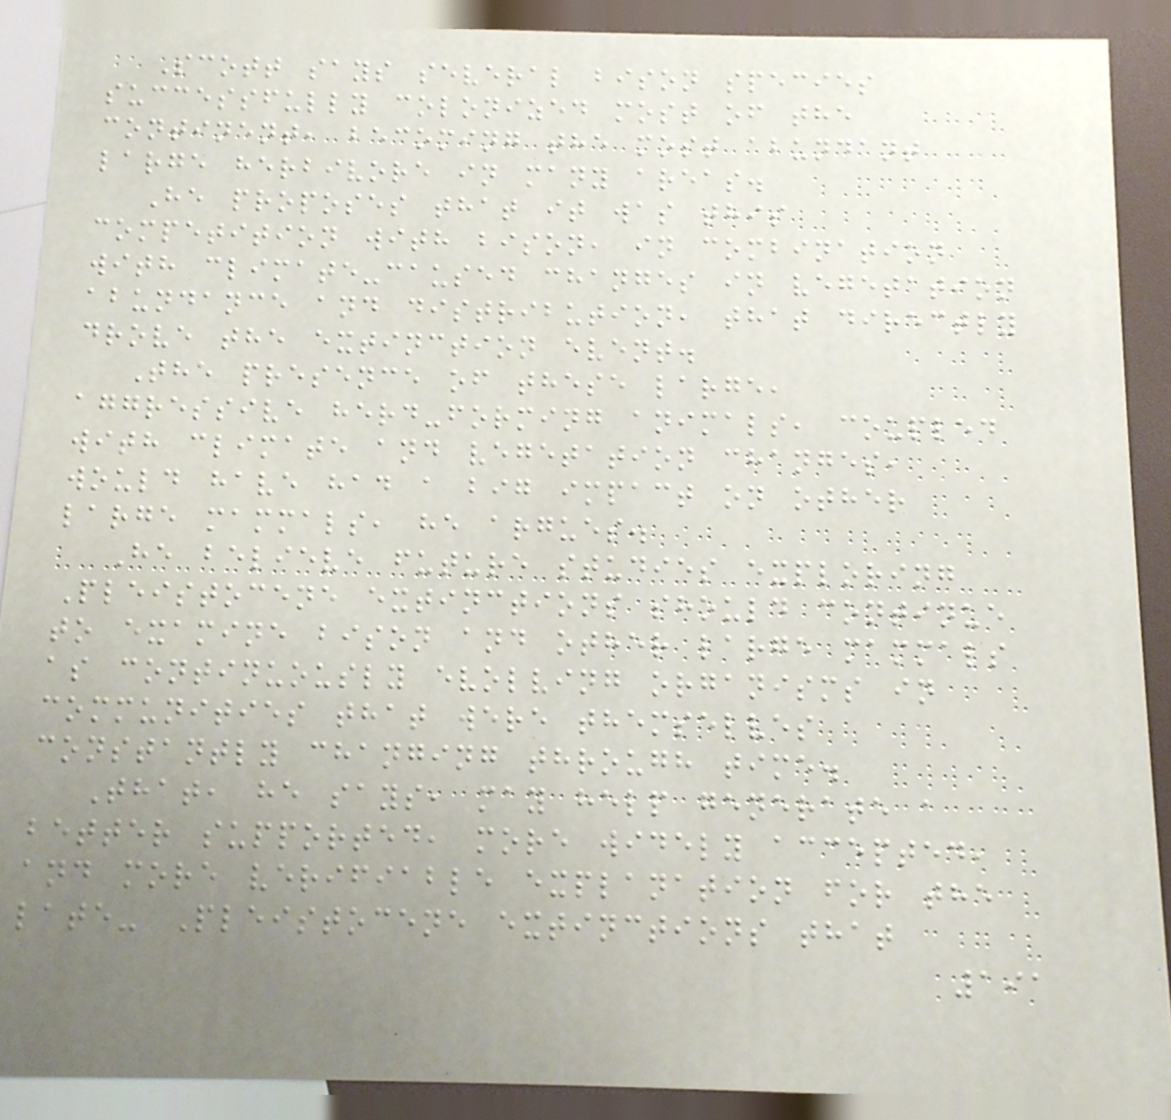Scott says several bison species
successfully colonized most of the
continent, becoming the most abundant
large herbivore in many areas.
He proposes that it was this
competition with bison, in combination
with climate-caused changes in vegetation
abundance and distribution, that directly
drove the extinction event.
The presence of these large,
aggressive herd-forming animals, coupled
with climate and vegetation changes,
would have had a big impact on other
large mammals, he argues.
He believe future studies exploring
Pleistocene extinctions should continue
to examine bison and other large mammals
as continuously evolving organisms in
communities that were themselves
constantly changing through time.
That, he says, may help generate a
better supported, more widely accepted,
and more verifiable explanation for the
late- Pleistocene extinctions that
191
